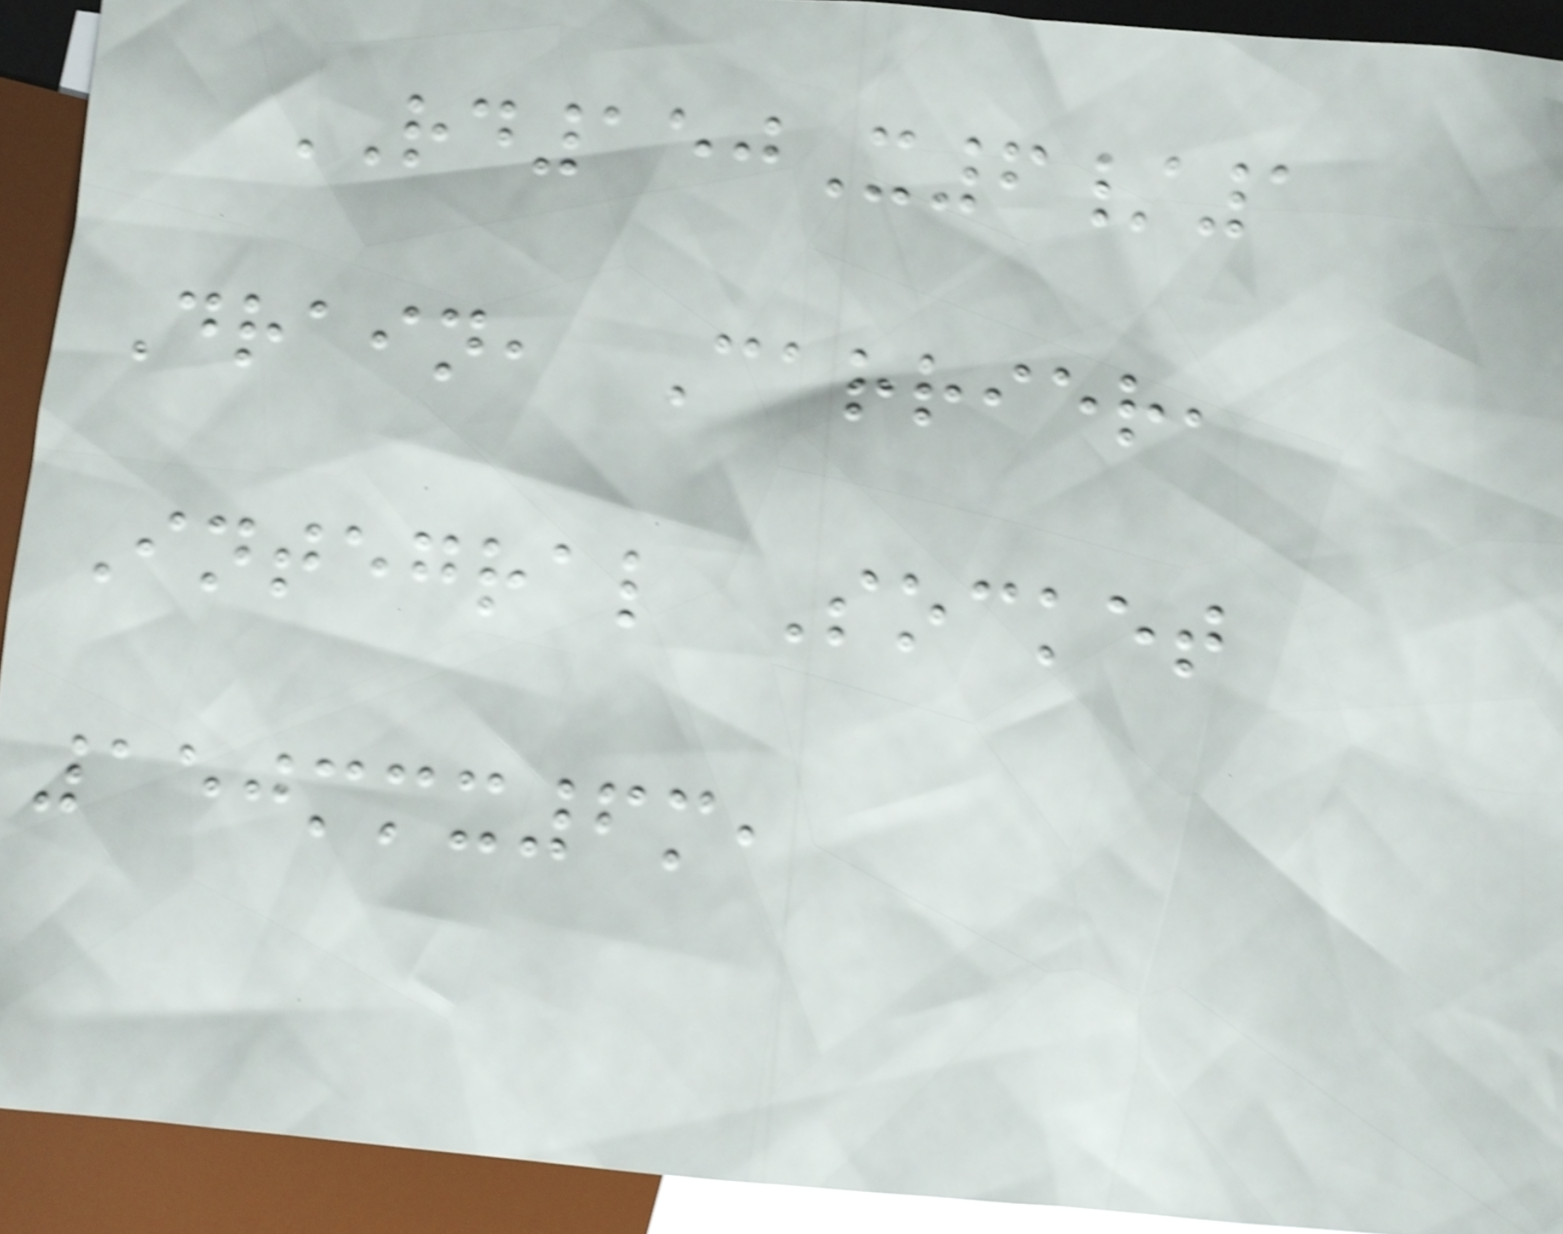RD150X6/1
Drain, Carrier,
Integral Socket
150mmx6m,
